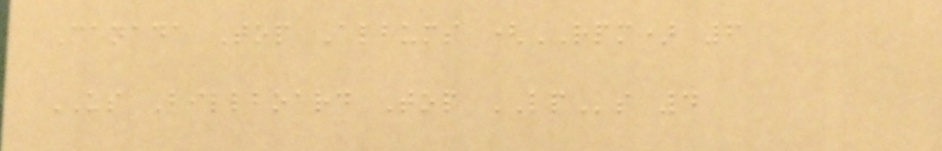Canada Top Albums (RPM) 6
US Billboard Top LPs 4
